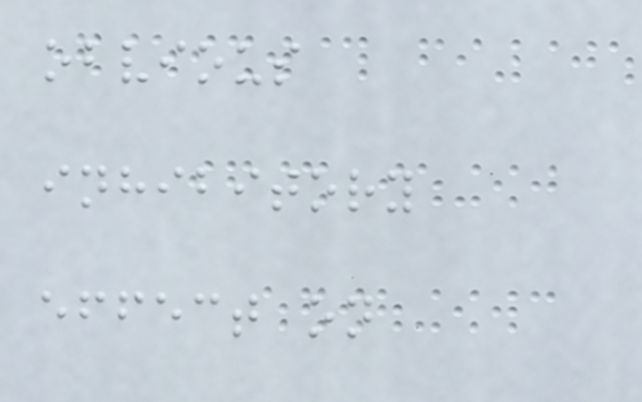obvious
inhibitory
effect on
